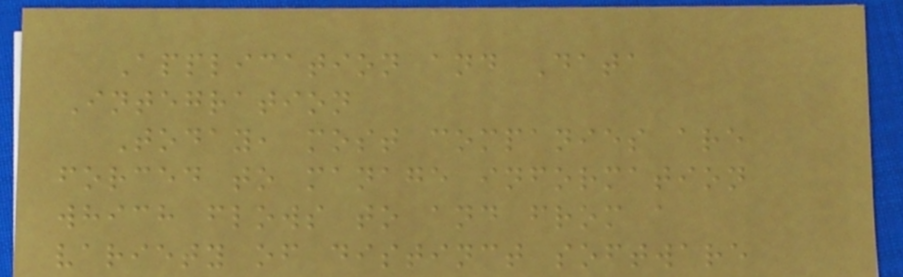Application and Data
Integration
Today, most companies are
forced to manage information
which flows to and from a
variety of distinct software
